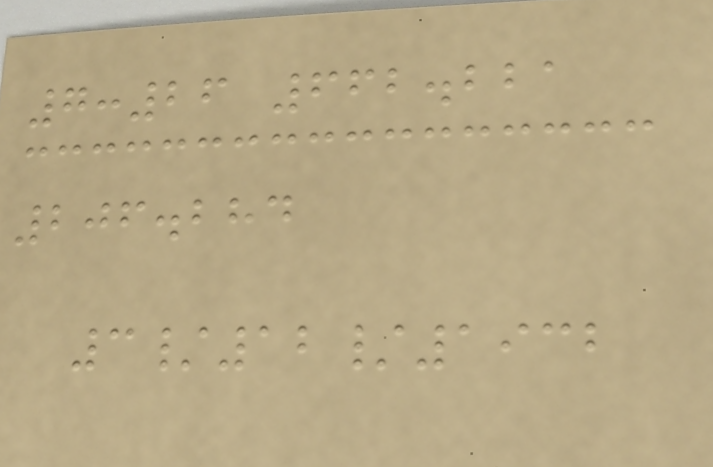7:26 662.221
206.284
3/12/1932
